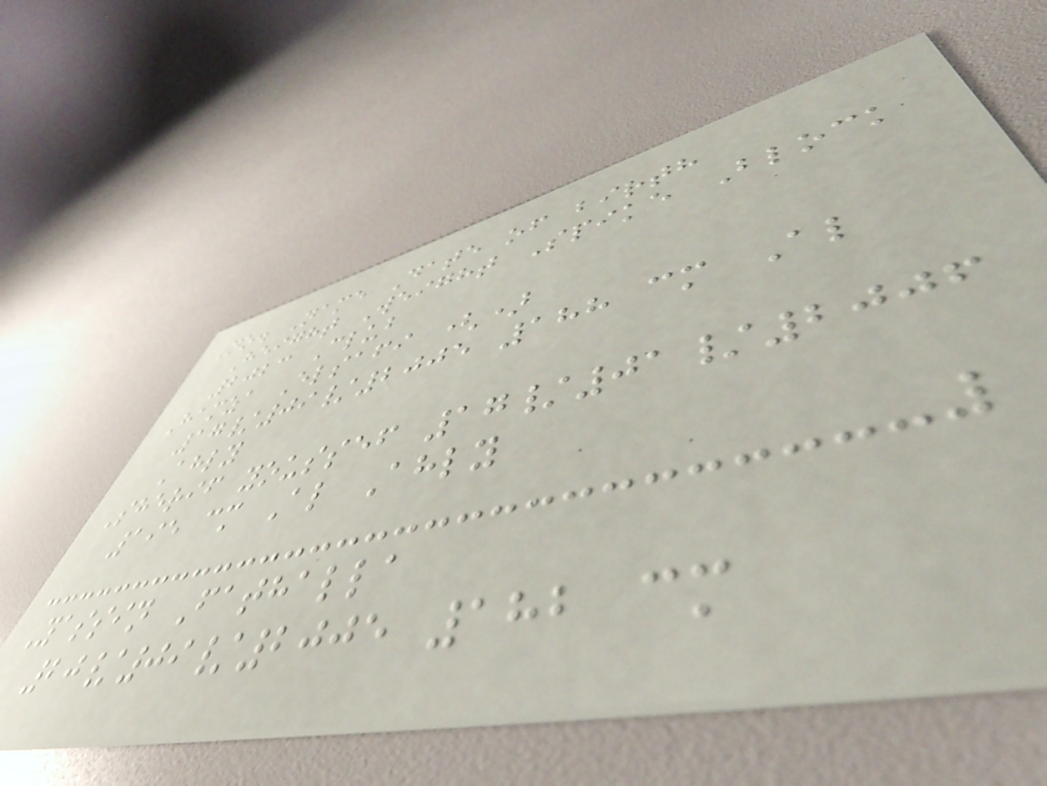No. Name Date of birth
Height Weight Spike Block
2023 Club
Hamza Elsafi ()
17/09/2005 188 cm Al
Ahly
Sherif youssef 17/01/2006
195 cm Al Ahly
Yassin Fathalla
20/09/2005 182 cm
